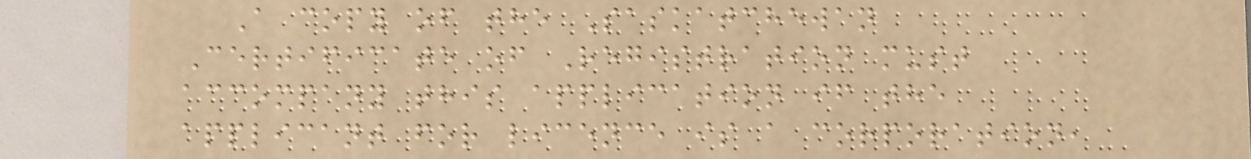A copy of the Saskatchewan
Certificate of Registration must
accompany this application if the
applicant for licence is a corporation,
